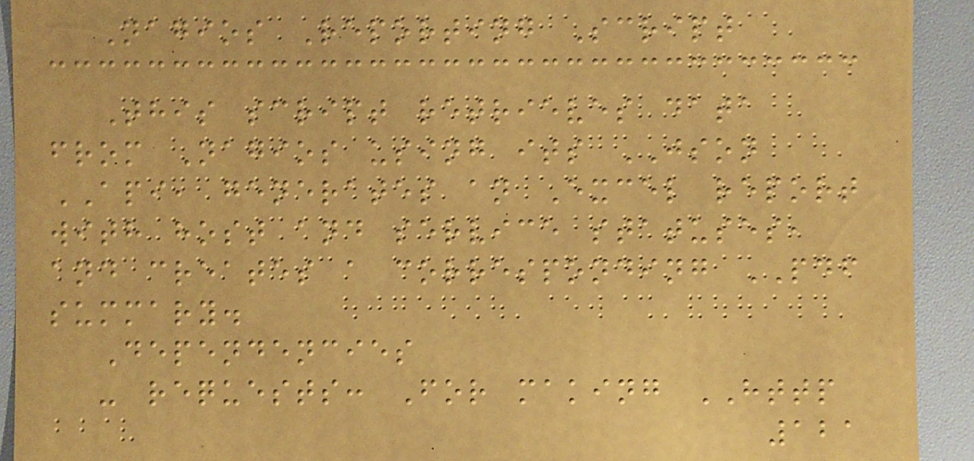Nagios Reporting Script
This script retrieves data
from Nagios using its JSON
API, generates an Excel report
with host and service statuses,
and creates a corresponding PDF
summary.
Dependencies
- requests: For making HTTP
121
